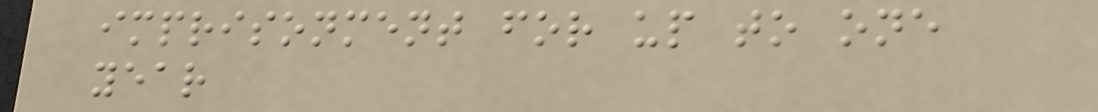imprisonment for up to one
year
